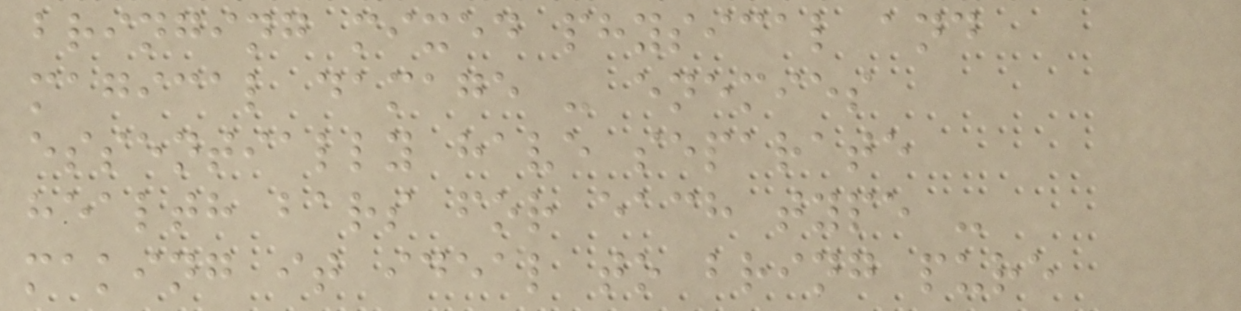bringing mixed physical and
magical damage - enemies
essentially have separate
health bars for each type -
making it ideal to bring pure
